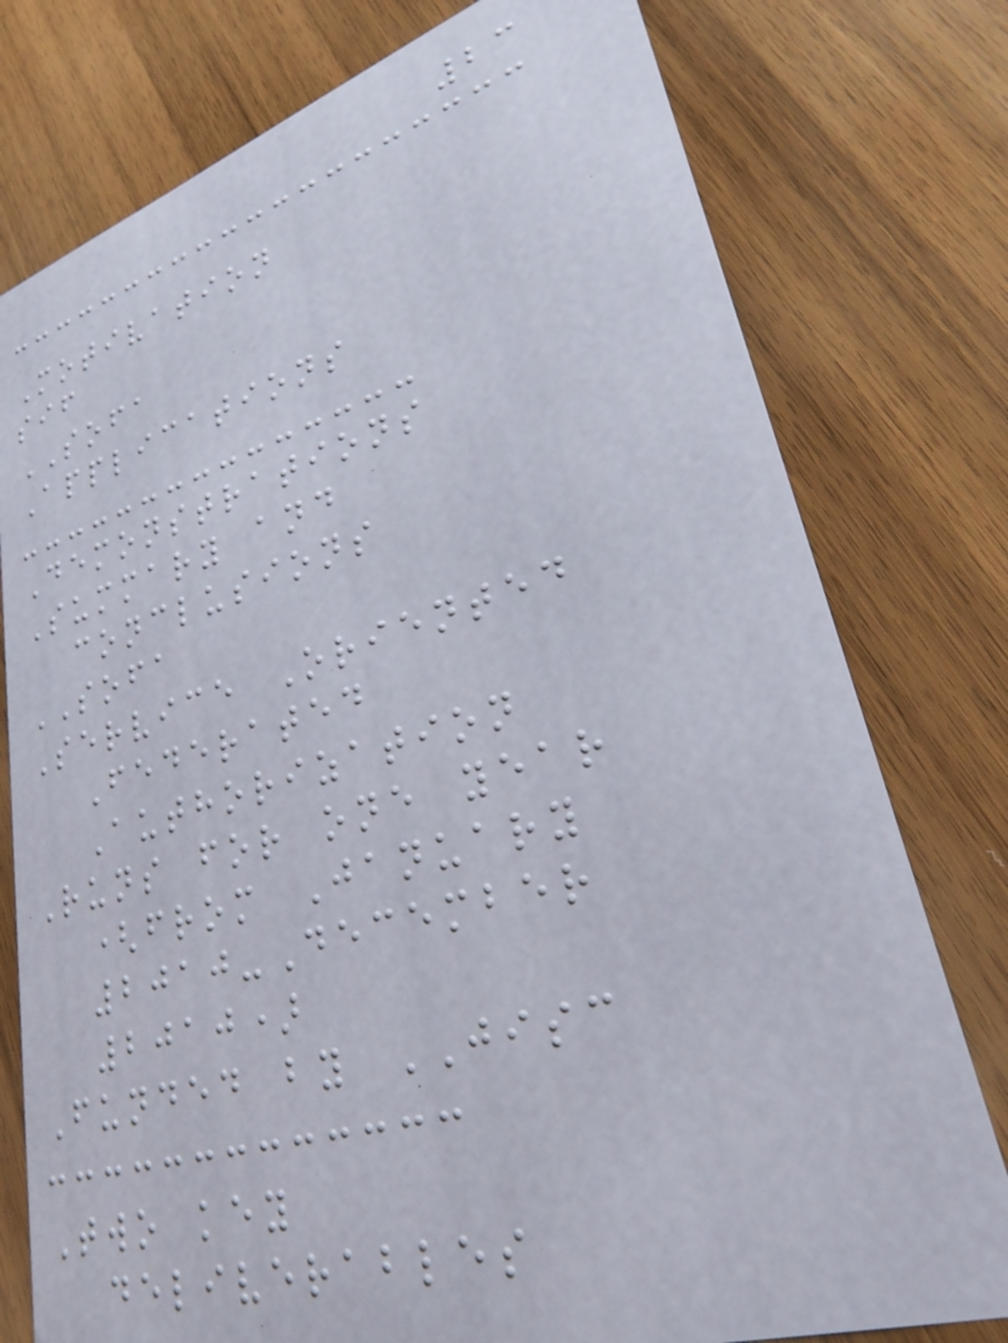23
Motivation
sif
SOFA
Applications
Demonstrations
Summary and
conclusions
SOFA
Service Oriented
Federated
Authorization
Runs for one year
(from January
2010-December
2010)
Funded by JISC
Two key
deliverables
